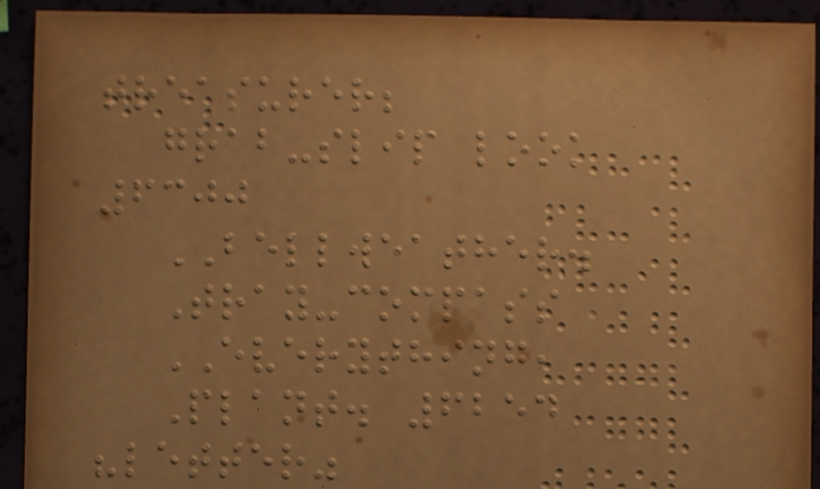treasurer;
grab-slip look
6300
BELLWEATHER.
Tray-compass
EVERYTHING,
Plant. 6254
"letter"
